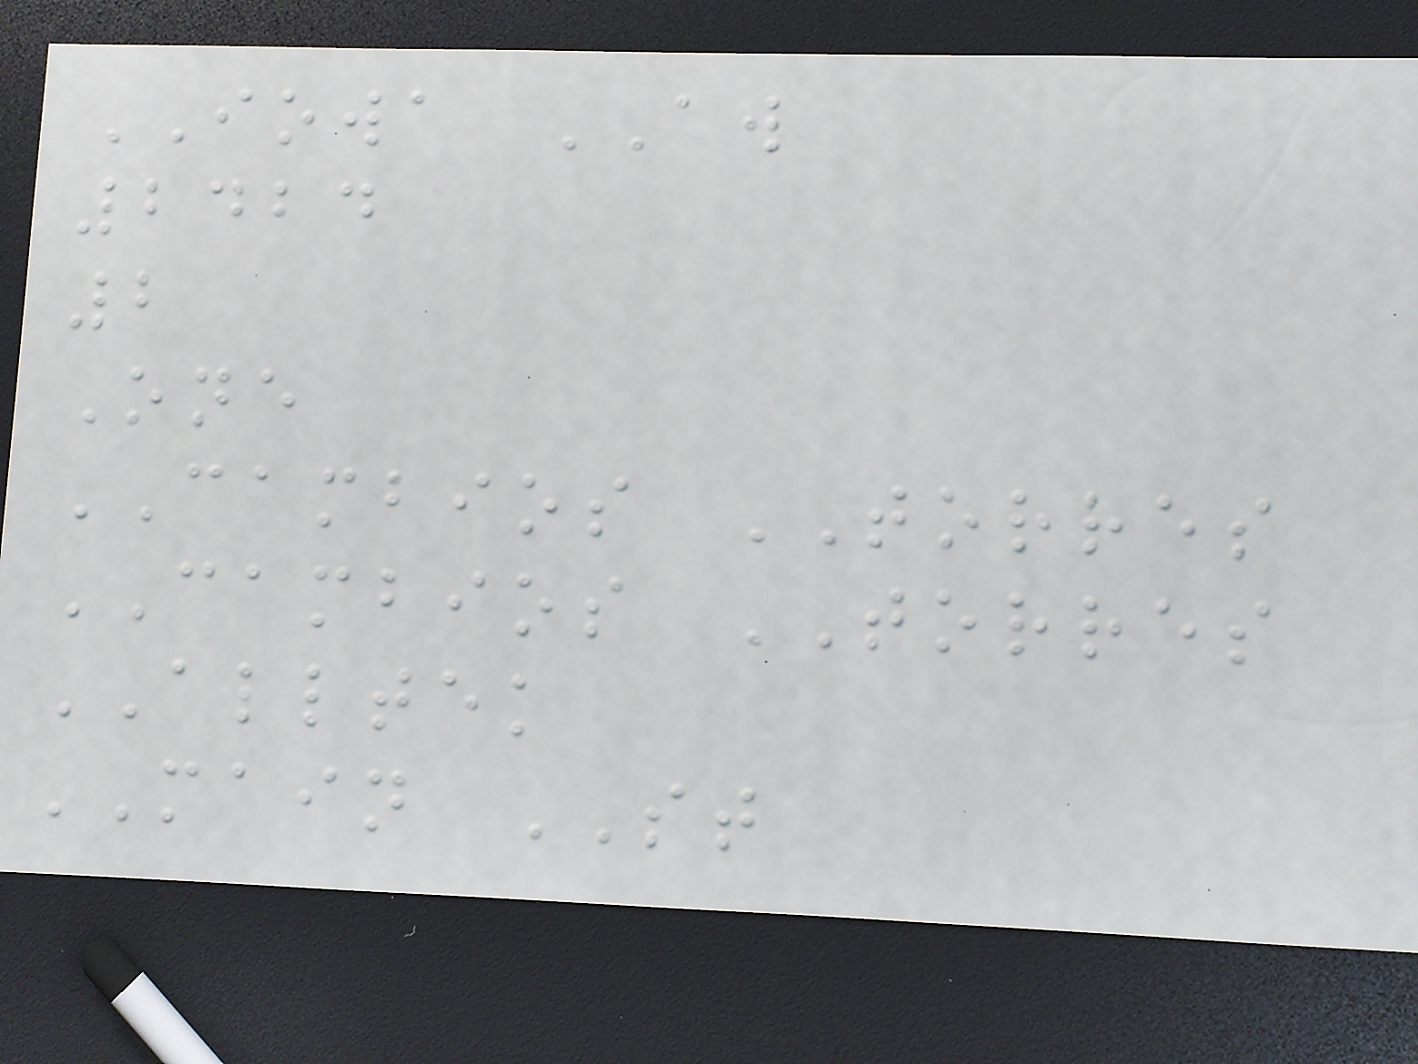IOWA AW
2424
2
One
CAMBIOS TORRES
CAMBIOS TORRES
ALLTEK
MAIN ST
